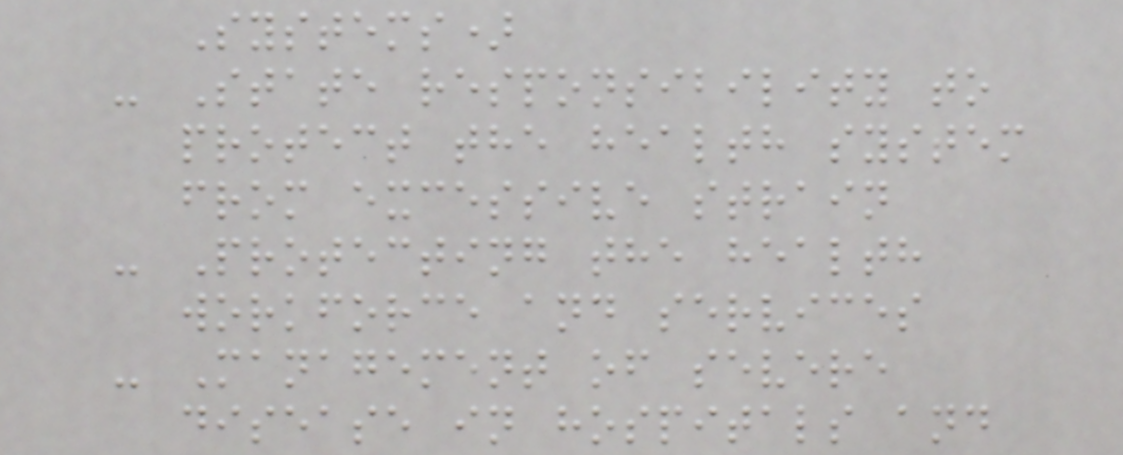Systems)
- State responsibility to
protect the health system
from excessive strain
- Protecting the health
workforce and services
- Management of severe
disease in hospitals and
